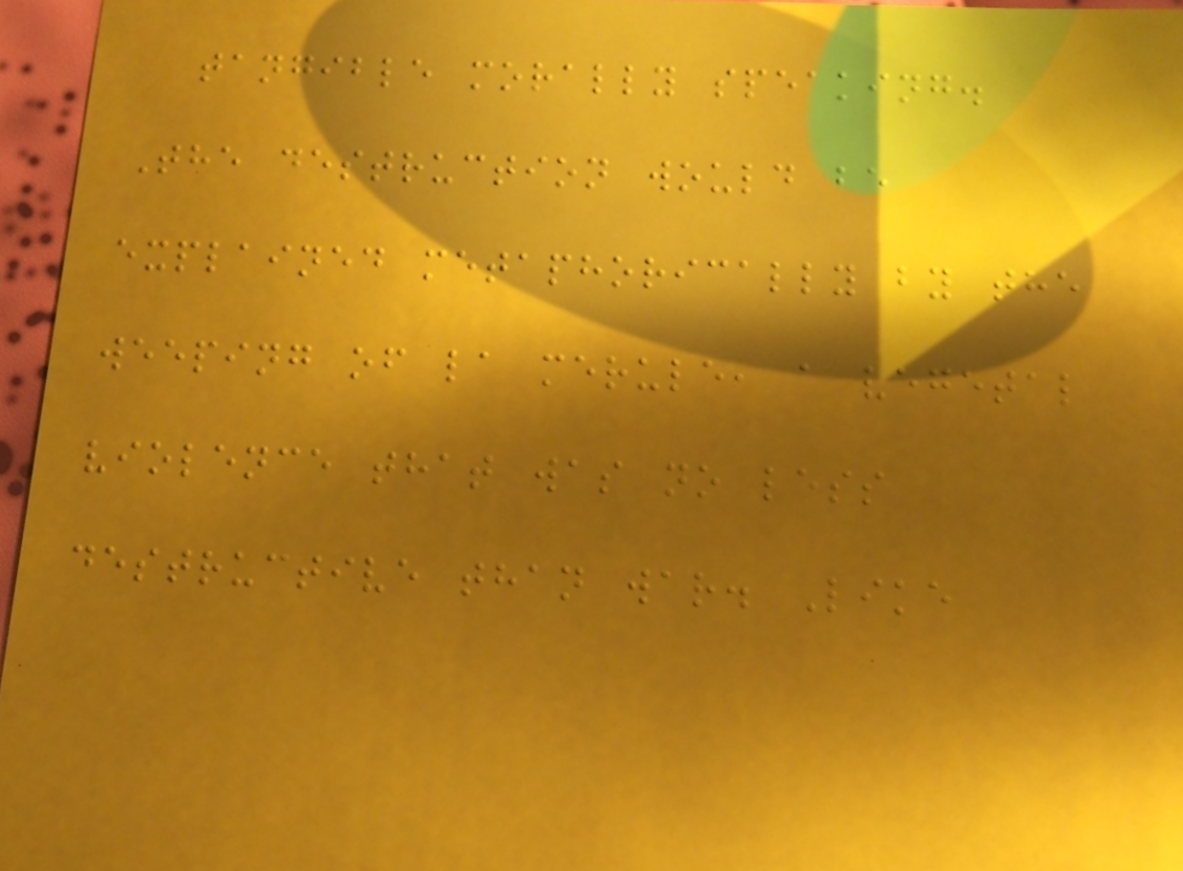tangible morally speaking.
The destruction would be
explained metaphorically by the
weeping of la merule, a vegetal
violence that was no less
destructive than war. Like
